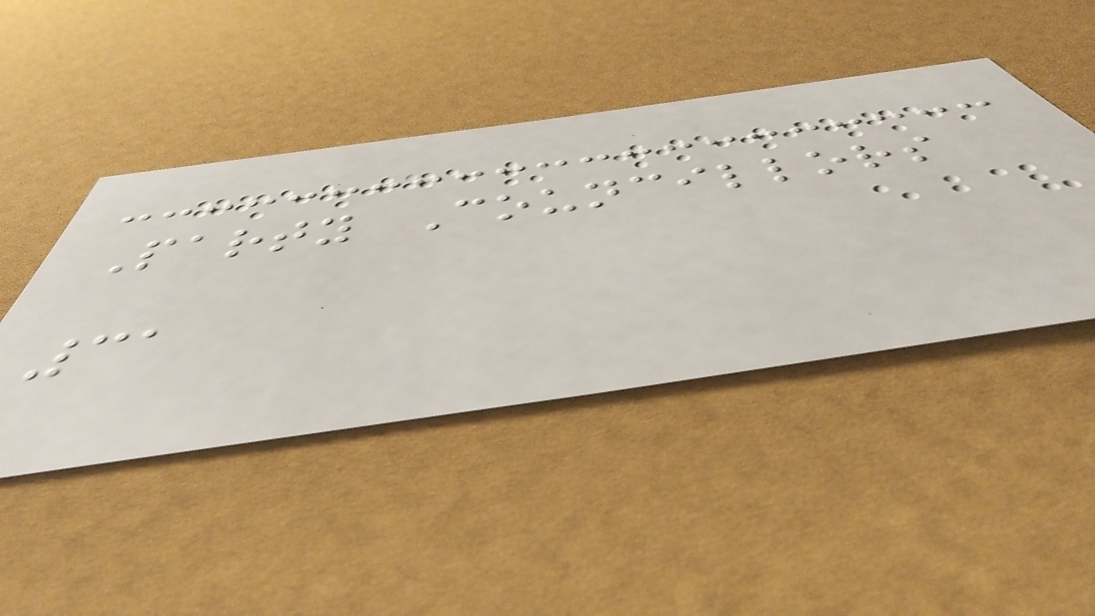Party Councillors
31
